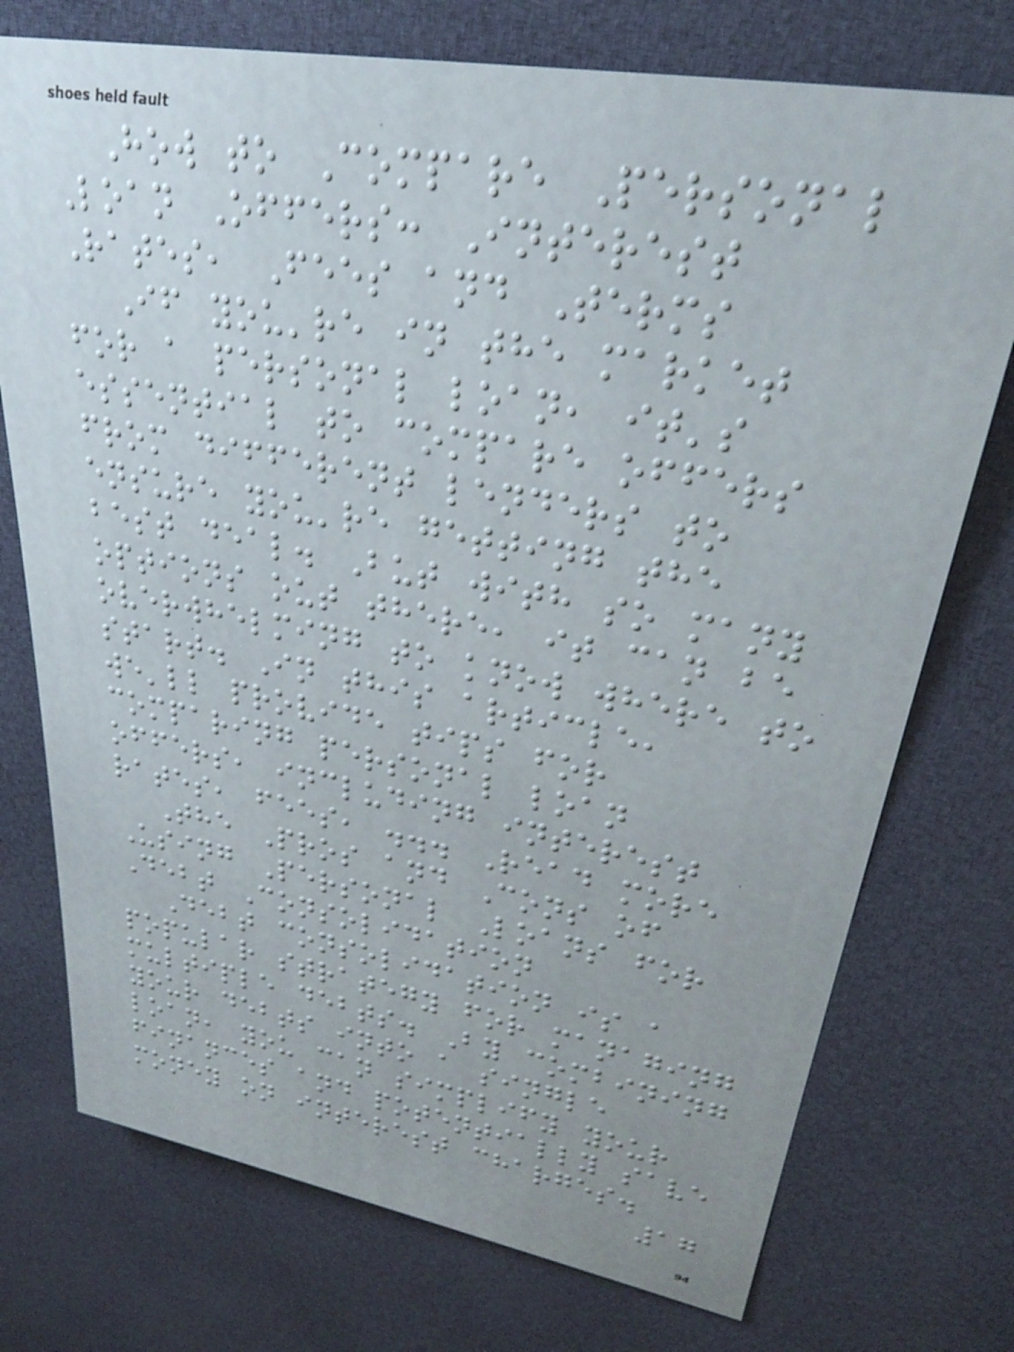How to Compare Personal
Loan Offers: Interest
Rates, Fees and Terms
If you're in the market
for a personal loan, it's
essential to compare offers
from different lenders to
ensure you're getting the
best deal. But with so many
options out there, it can be
overwhelming to know where to
start. In this article,
we'll provide tips for
comparing personal loan
offers, including interest
rates, fees, ... Read more
The Pros and Cons of
Using Personal Loans for
Debt Consolidation
Debt consolidation is a
popular strategy for managing
multiple debts. By combining
your debts into a single
loan, you can simplify your
finances and potentially save
money on interest charges.
17
